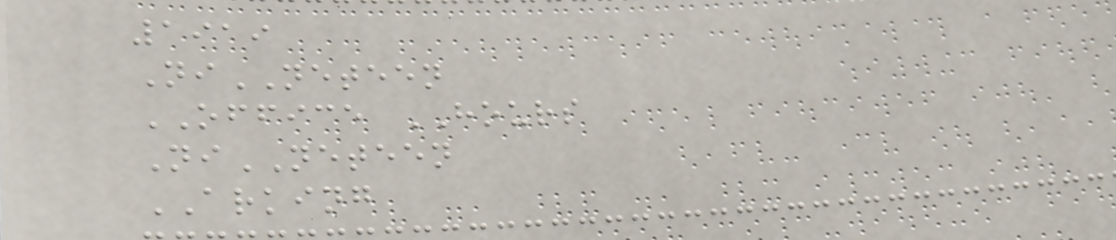1919
NiNETEEN
OFFICE HOURS
NiNETEEN
ARKING
